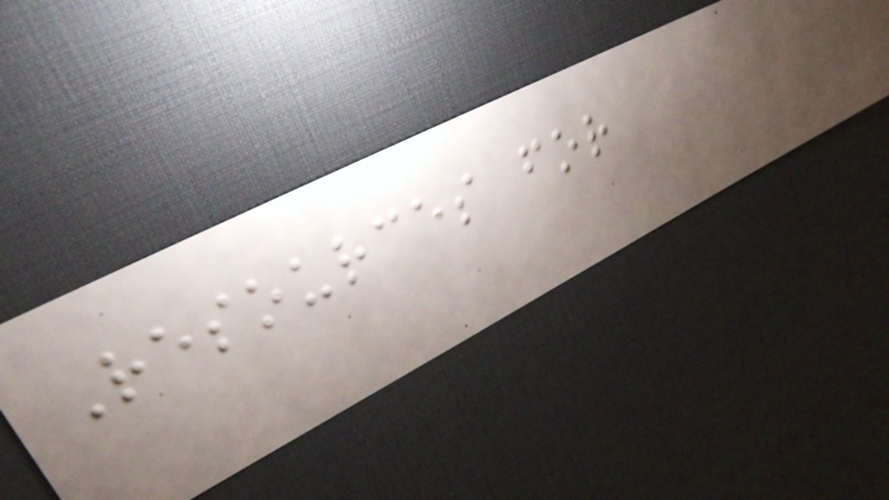Resources for
